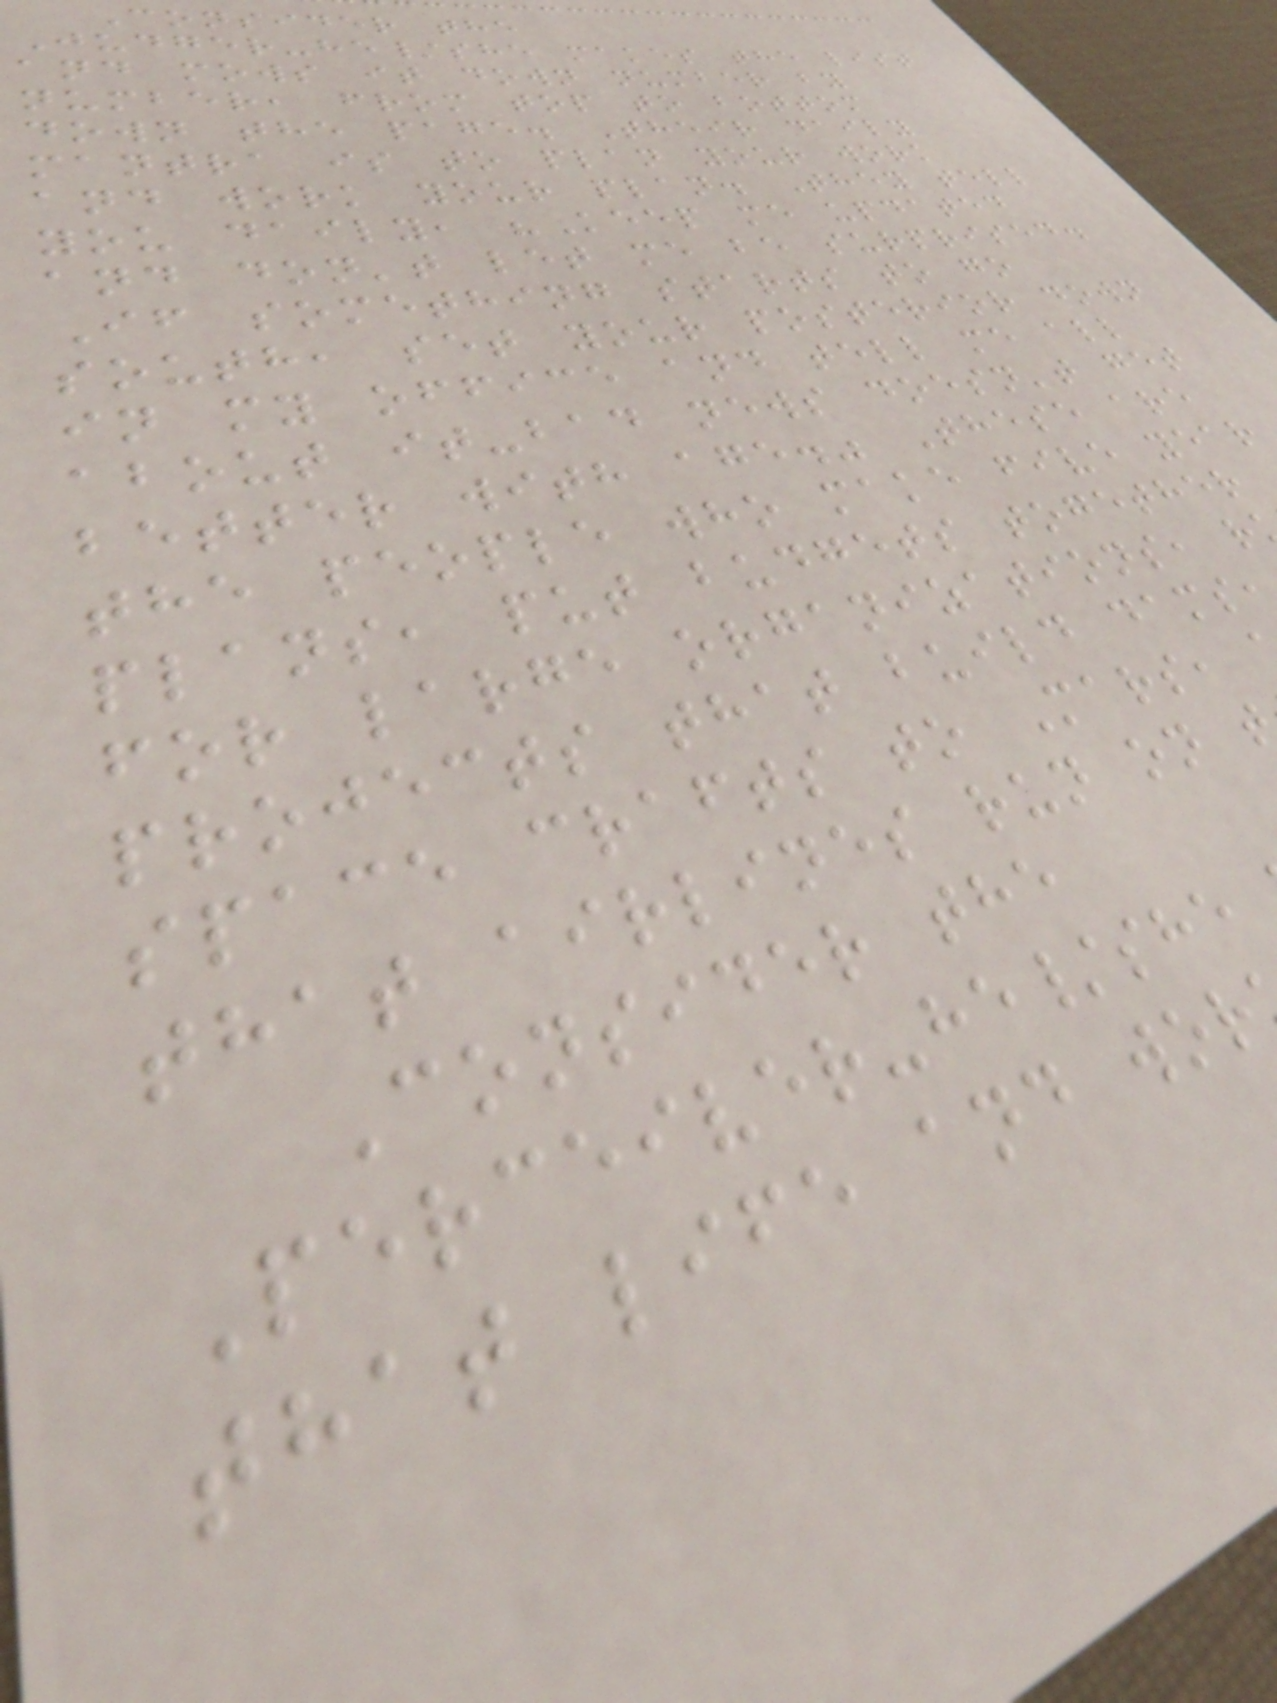Consider the
Judger-he/she makes the list
and mows it down number by
number, from top to bottom
down the page. Their daily
mantra is to plan your work
and work your plan. They tell
you daily, "Keep me updated
and don't let me be surprised.
If something starts to go
south, set your posterior down
in my office and tell me all
about it-bad news doesn't get
better with age." These are
the people who make five year
plans, put budgets together
for large organizations, r
projects that build dams,
space crafts to Mars,
that airlines run on
Consider the
Perceiver-he/she
that life and wor
